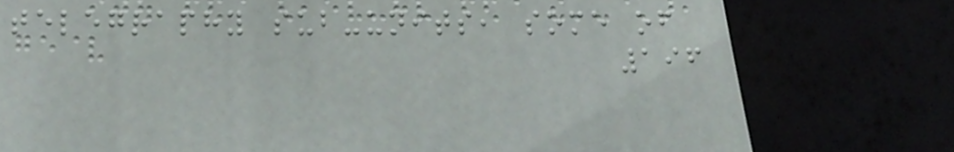telegraphy sub-units, some of
196
